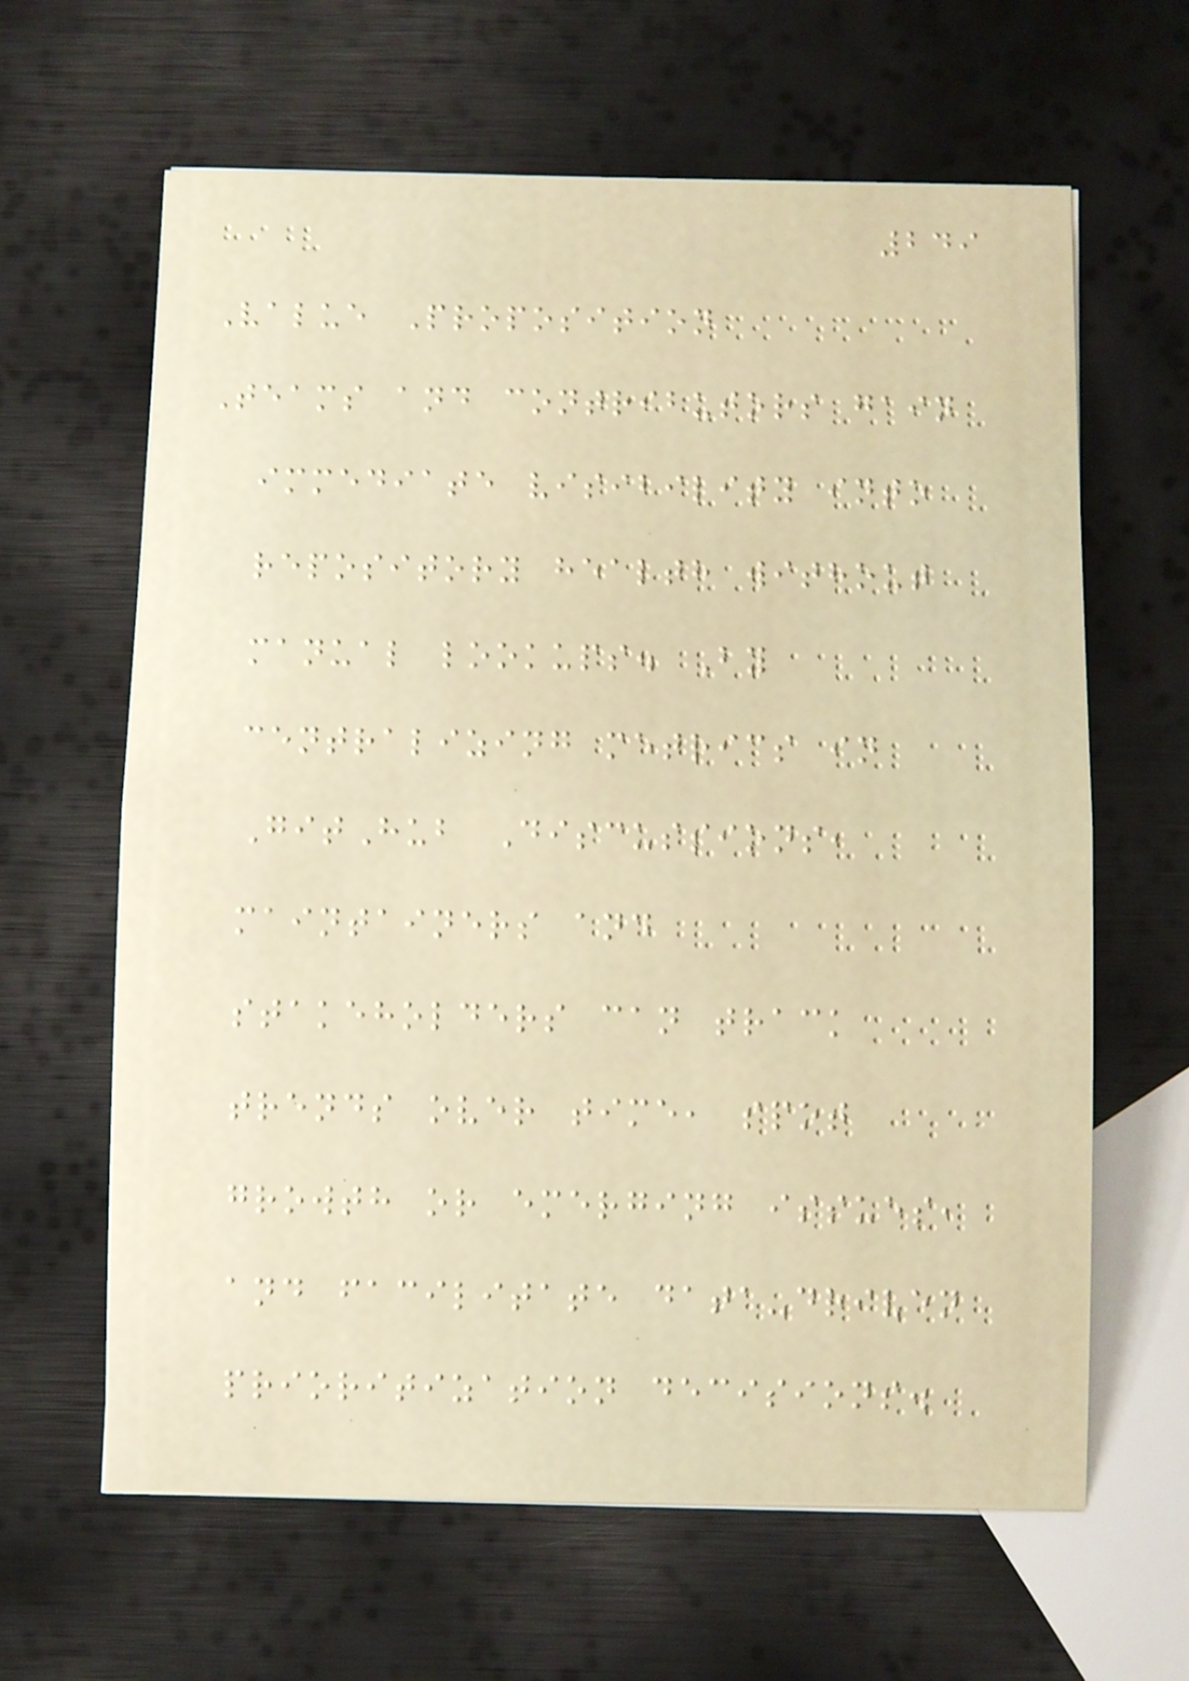249
Value Proposition
Teams and contributors gain
immediate visibility into
repository health without
manual lookups. By
centralizing metrics in
GitHub Discussions,
maintainers and
stakeholders can track
trends over time, spot
growth or emerging issues,
and facilitate data-driven
prioritization decisions.
